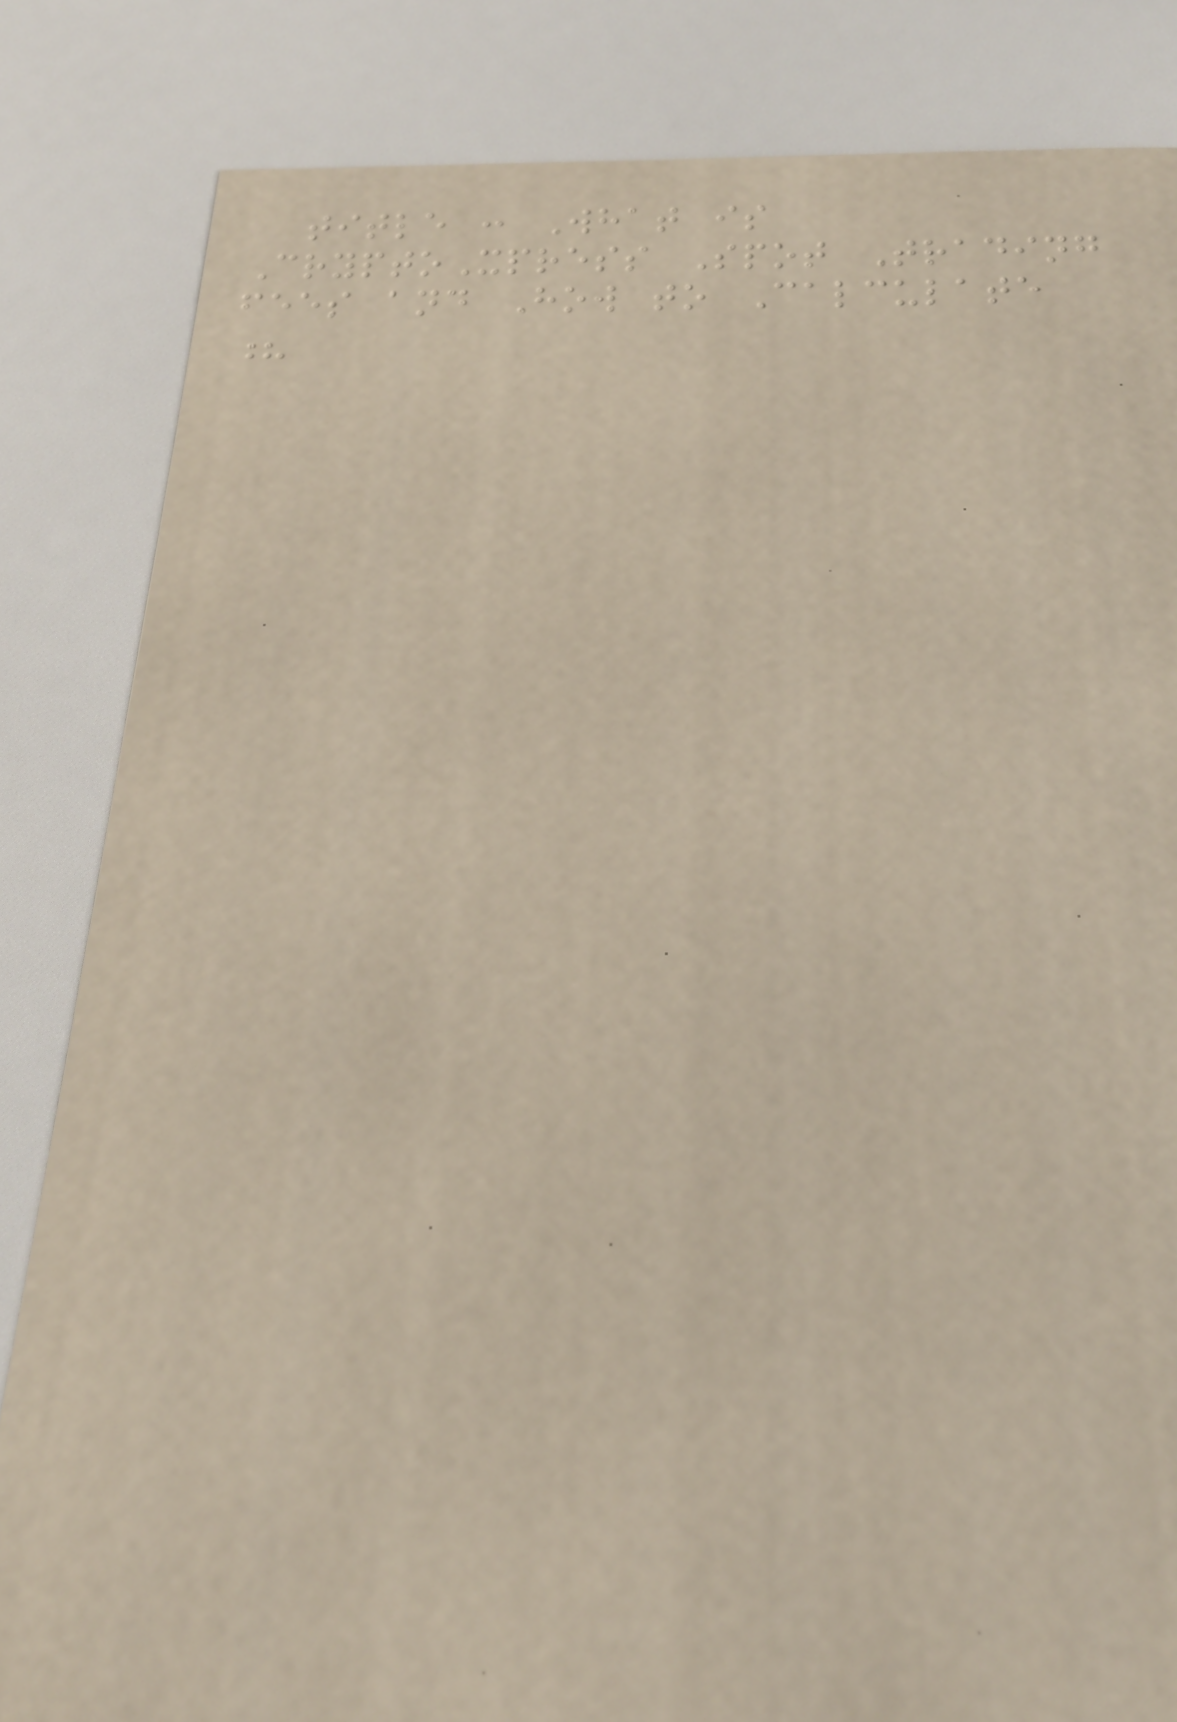title : What is
CryptoXpress Spot Trading
fees and How to Calculate
?
